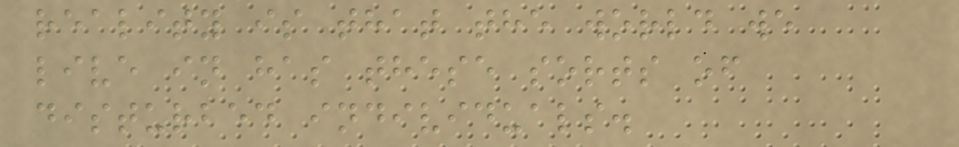reality is that the world we
live in has these sorts of
disturbed individuals.
